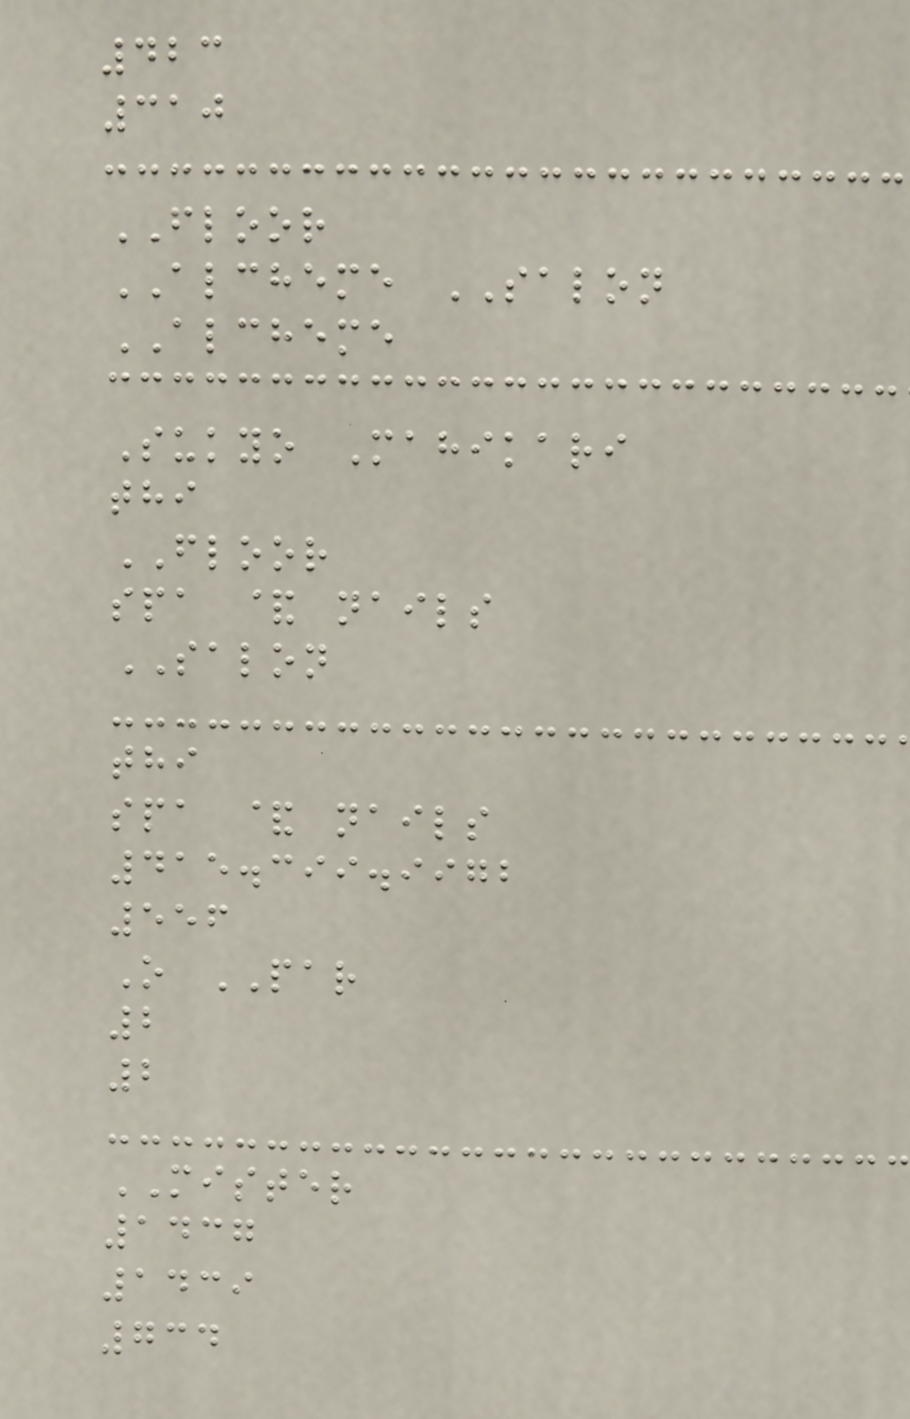423
310
FLOOR
ALCHEME SALON
ALCHEME
Sukyo Mahikari
thi
FLOOR
spa & nails
SALON
thi
spa & nails
415.399.9972
556
O PAR
2
2
MISTER
1437
1439
734
